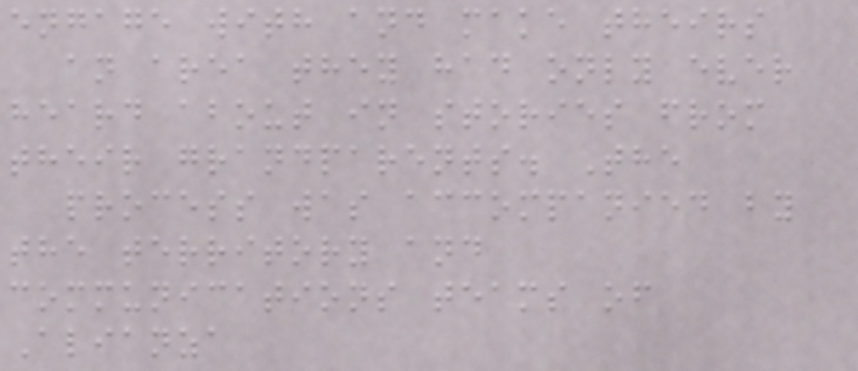engage with and make theirs
an area they had only ever
heard about in stories from
their grandparents. The
process was accompanied by
the territory and
communications teams of
Alianza
